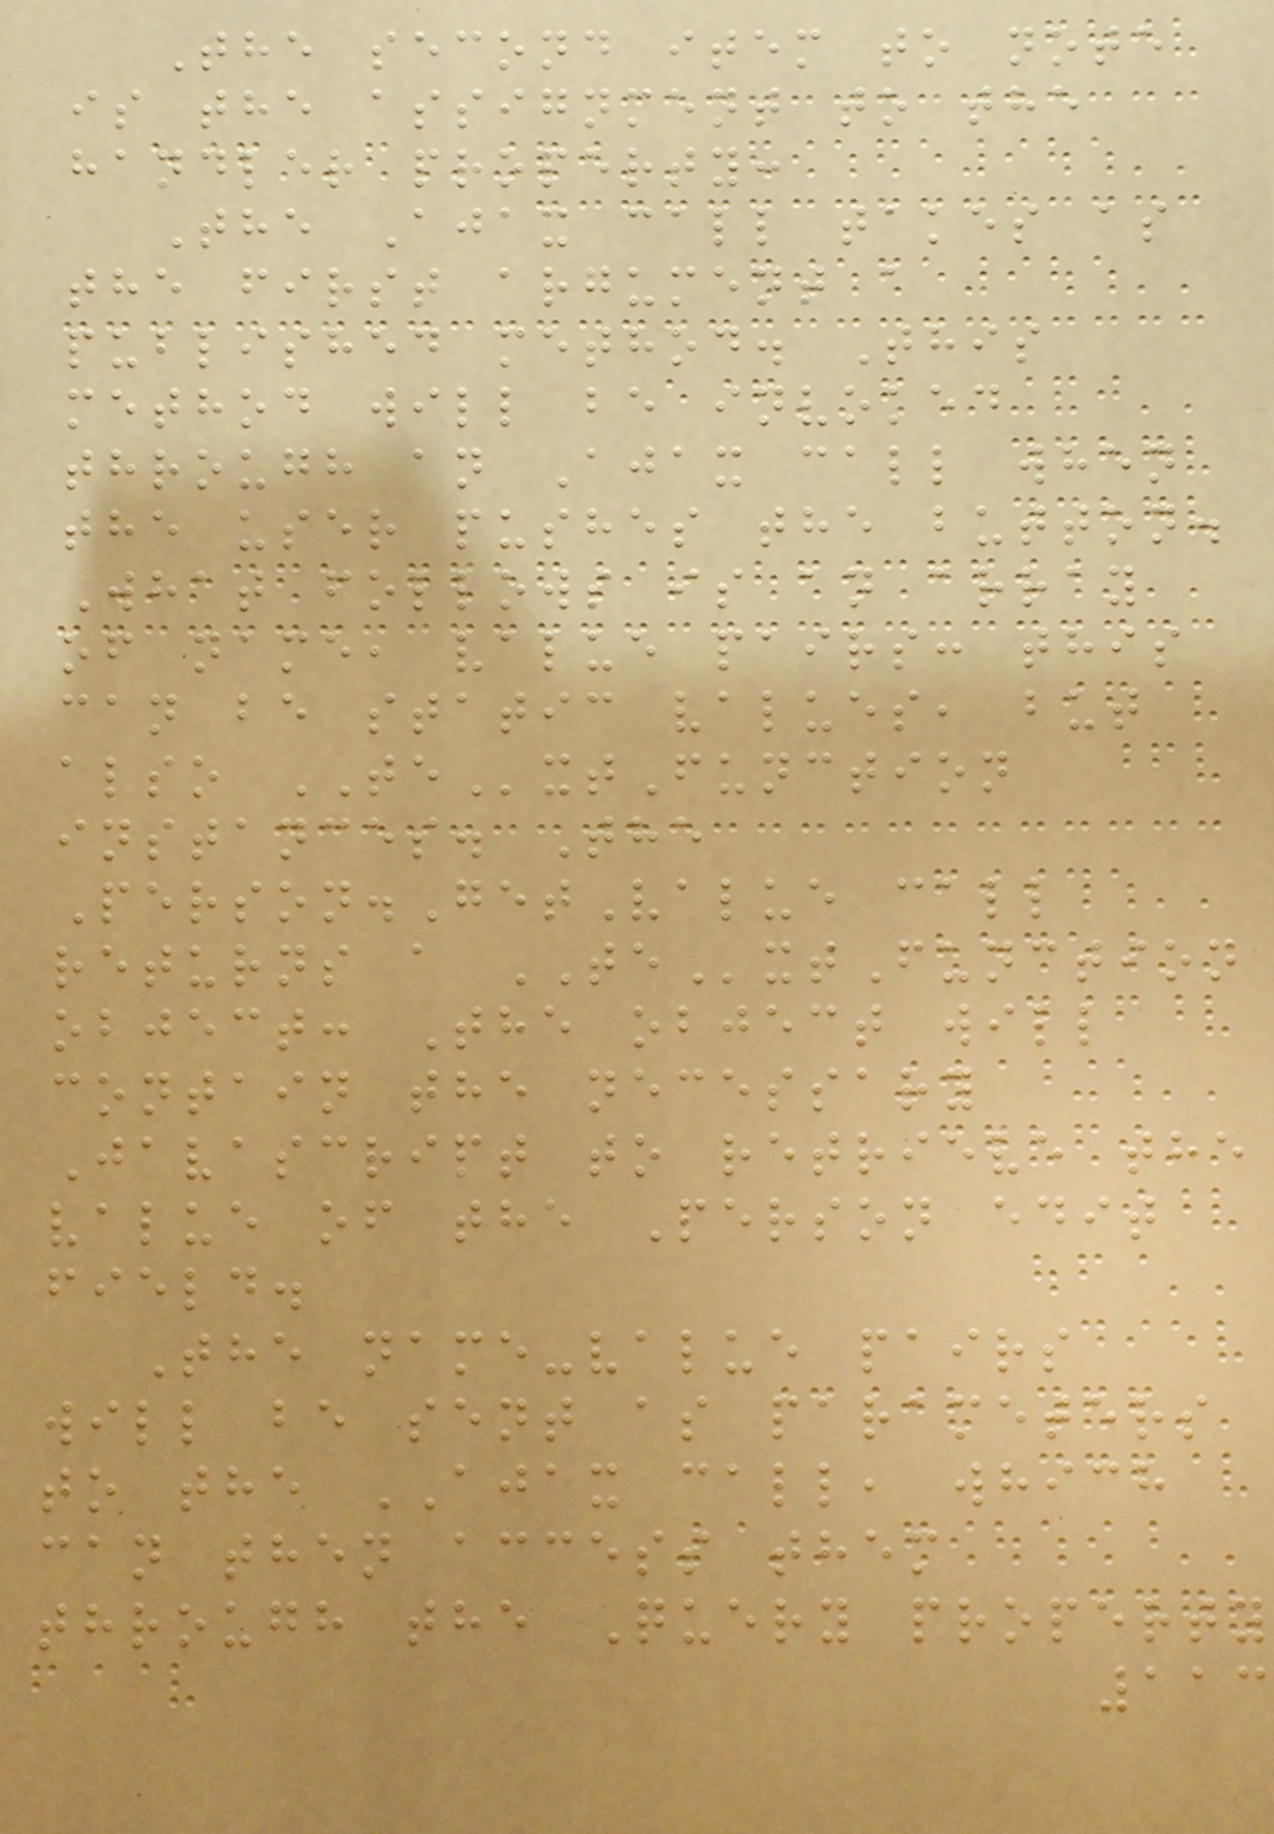The second item to note
is the assignment to the
handler property:
The Ajax call takes as
the first argument a
published method. This
method will be invoked
through an Ajax call when
the user pushes the button.
What follows is an array
of name, value pairs: this
can be static values, but
also TExtFunction
instances. The
Person.GetValue call
returns a TExtFunction
object: The object will
contain the necessary
Javascript to retrieve the
value of the Person edit
field.
The name-value pairs
will be sent as parameters
to the AJAX call, which
can then access them
through the Query property
113
